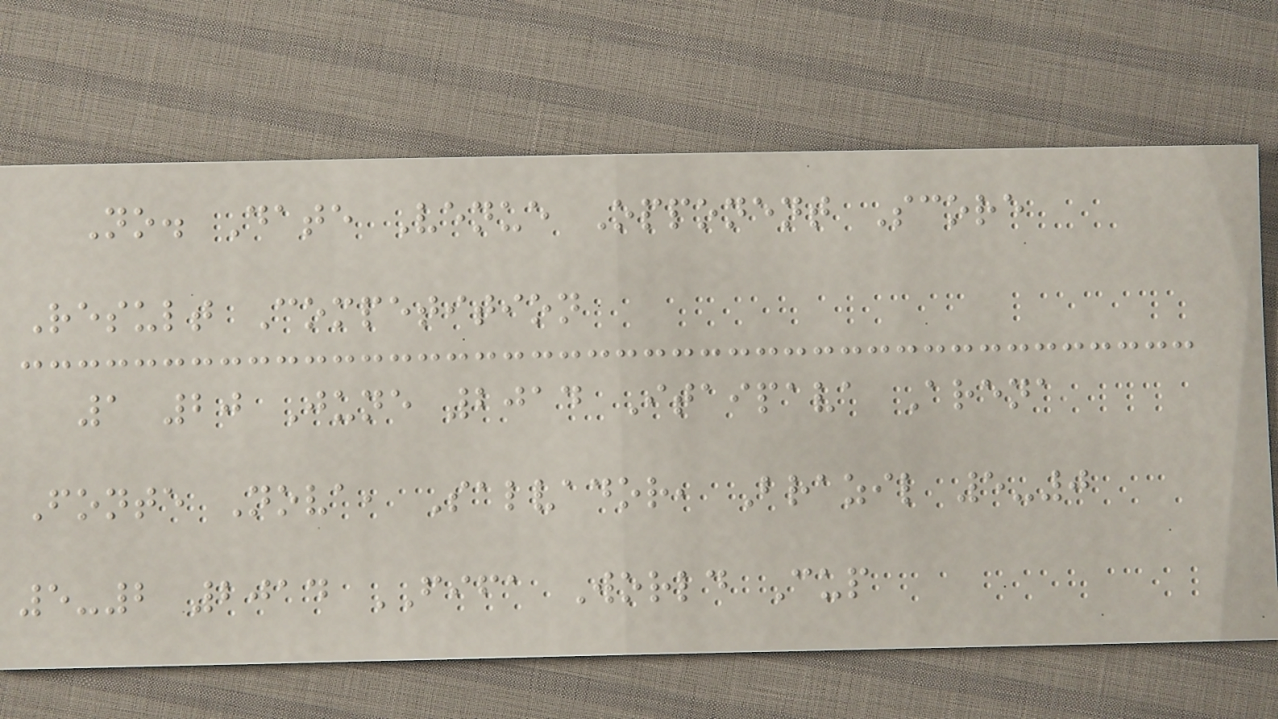No. Date Venue Opponent Score
Result Competition
1 20 June 2014 Itaipava Arena
Fonte Nova, Salvador, Brazil 5-0
5-2 2014 FIFA World Cup
